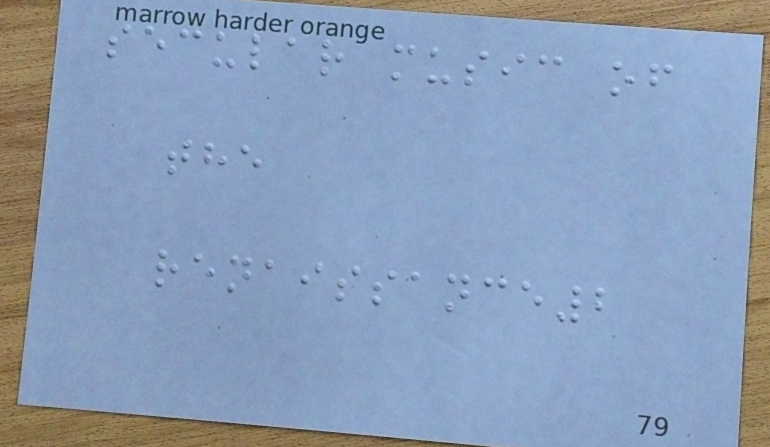secular music of
the
renaissance2
